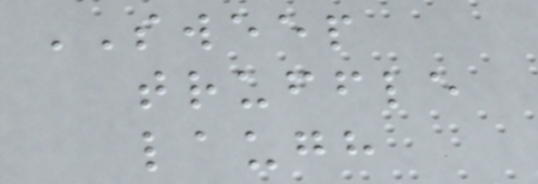SWEEP
truffle
laugh
